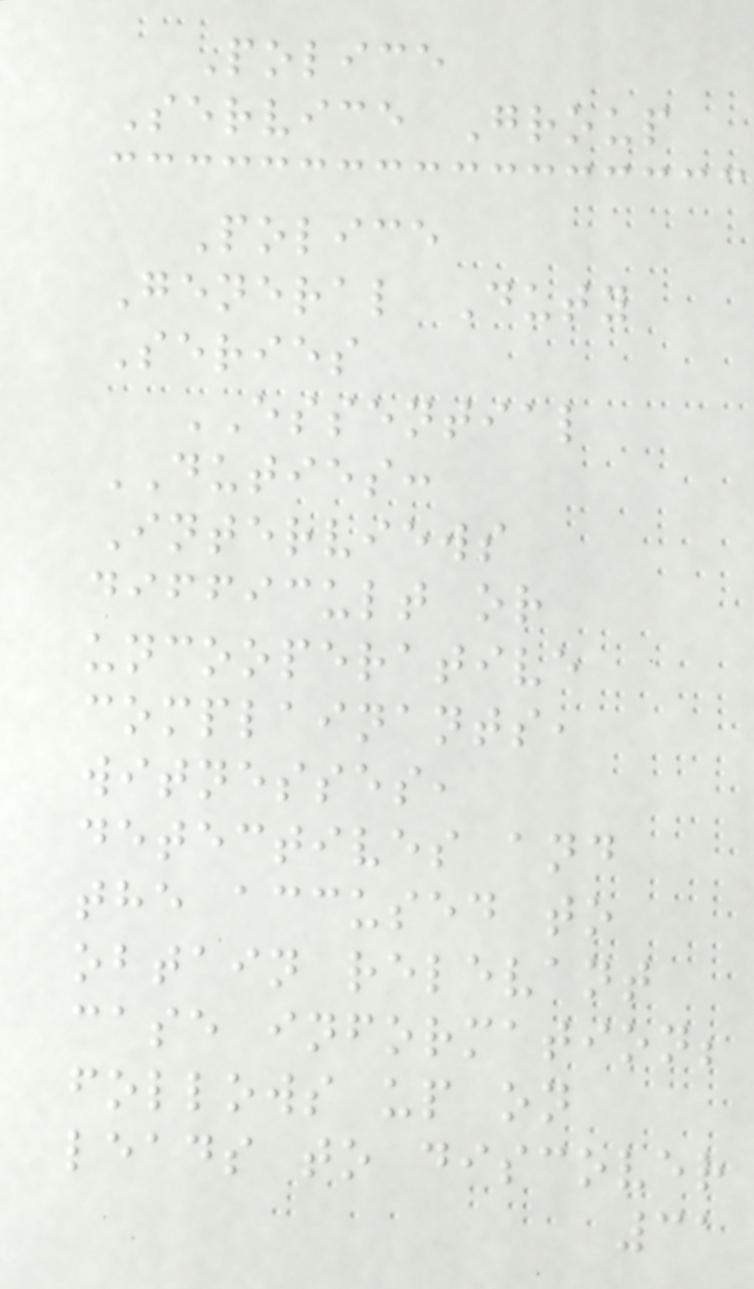Police
Service Group
Police
General Duty
Series
ESSENTIAL
DUTIES:
Interviews
difficult or
uncooperative
complainants,
witnesses,
detectives and
the accused to
obtain relevant
case information;
follows up on
leads to discover
31
